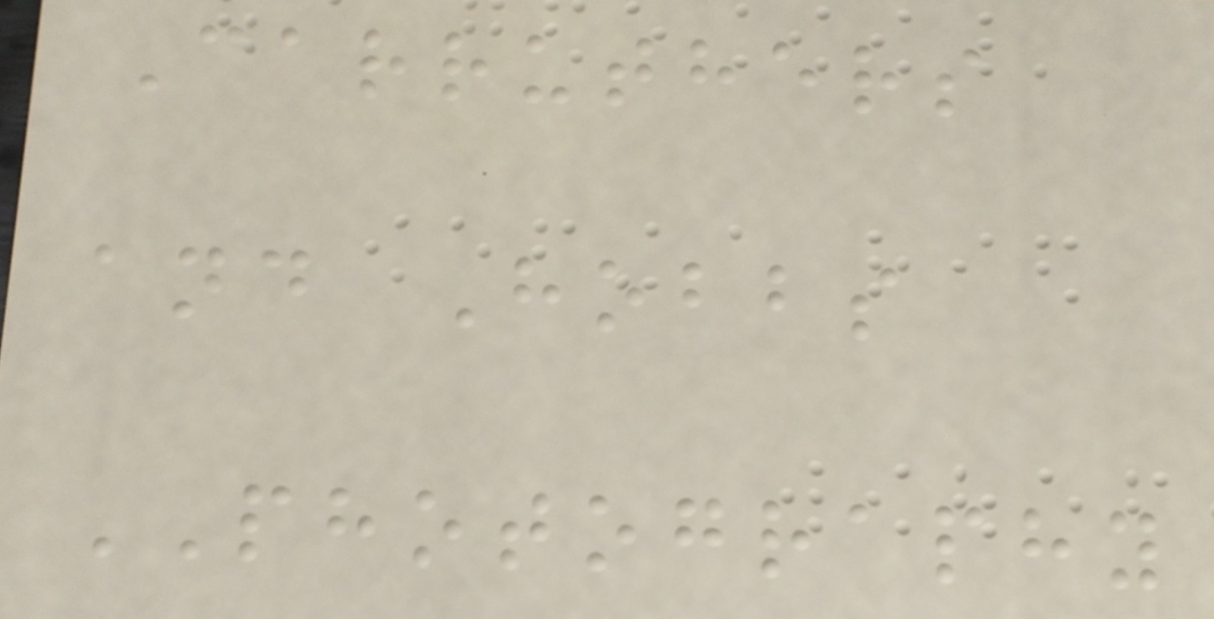Carruthers
and Hobbs
PHOTOGRAPHY
